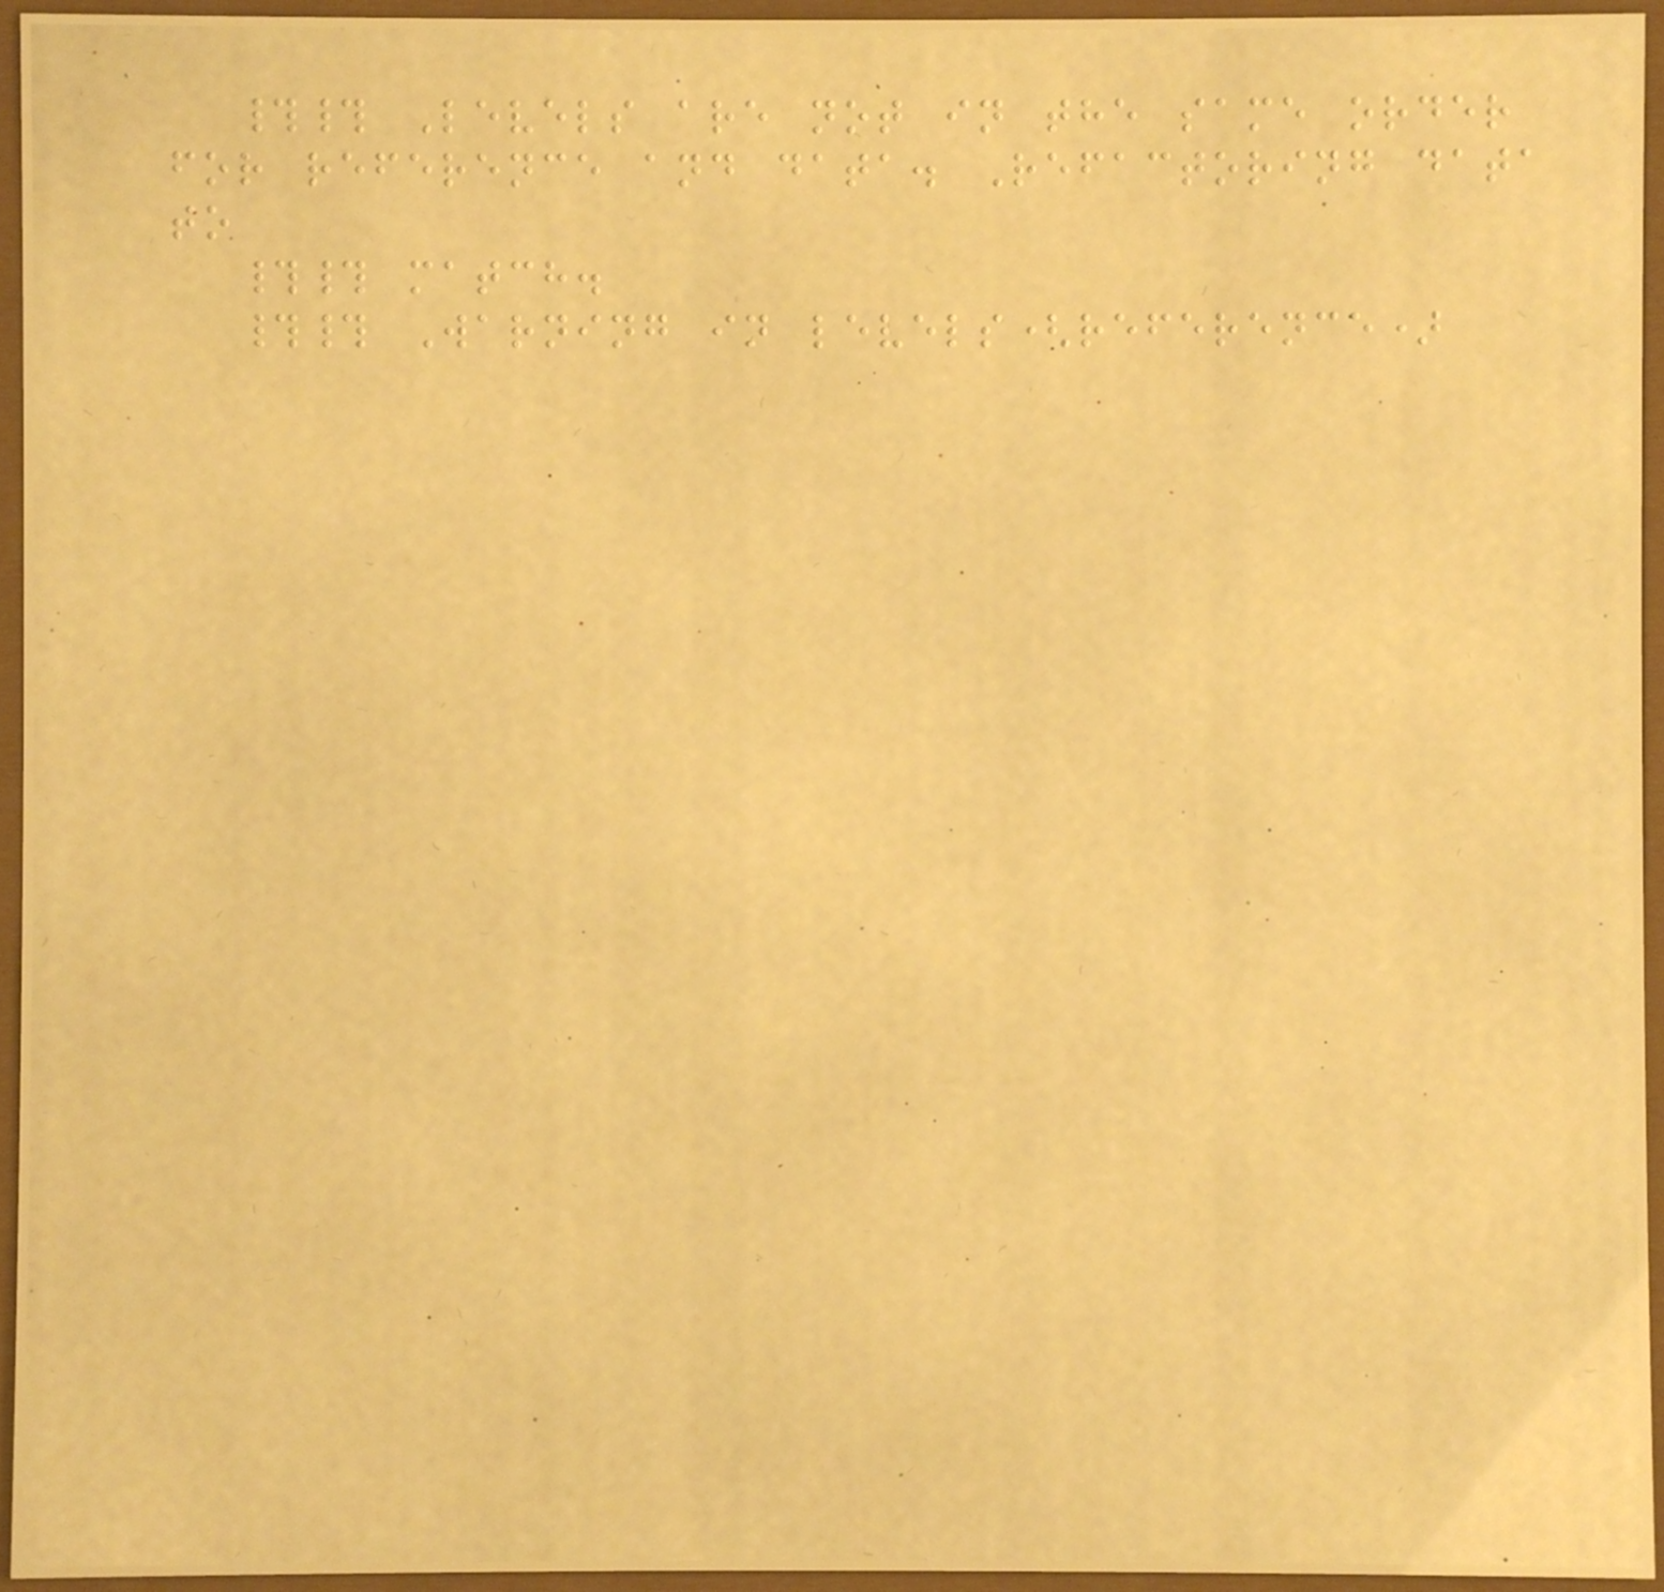## Levels are not in the same order
for reference and data. Refactoring data
to
## match.
## Warning in levels(reference)
